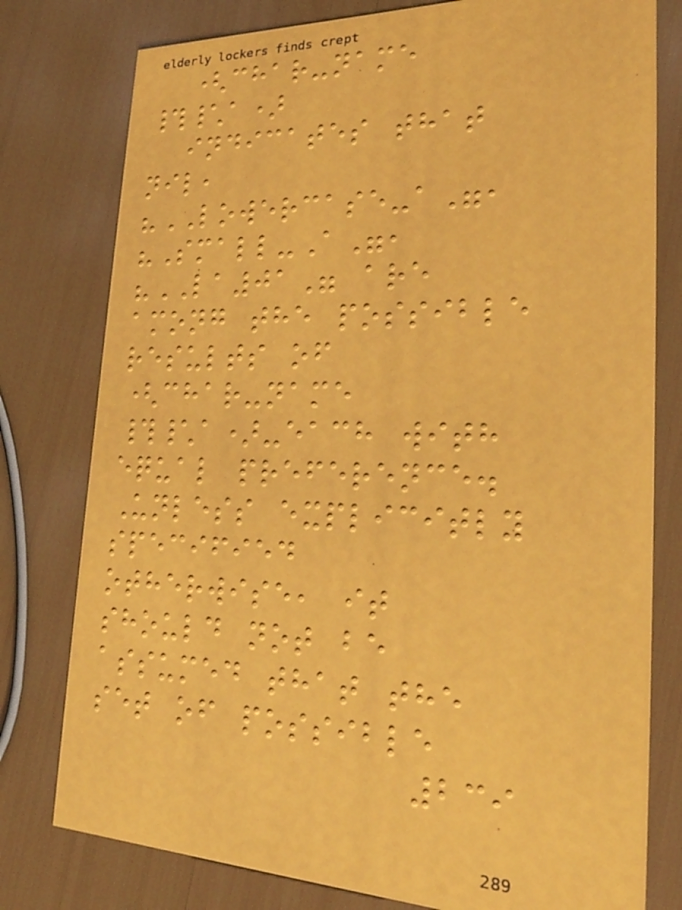(char-name
#\a)
indicates that
nil,
"LOWERCASE-a",
"Small-A",
"LA01" are
among the possible
results of
(char-name
#\a)-each with
equal preference.
Unless explicitly
specified
otherwise, it
should not be
assumed that the
set of possible
239
